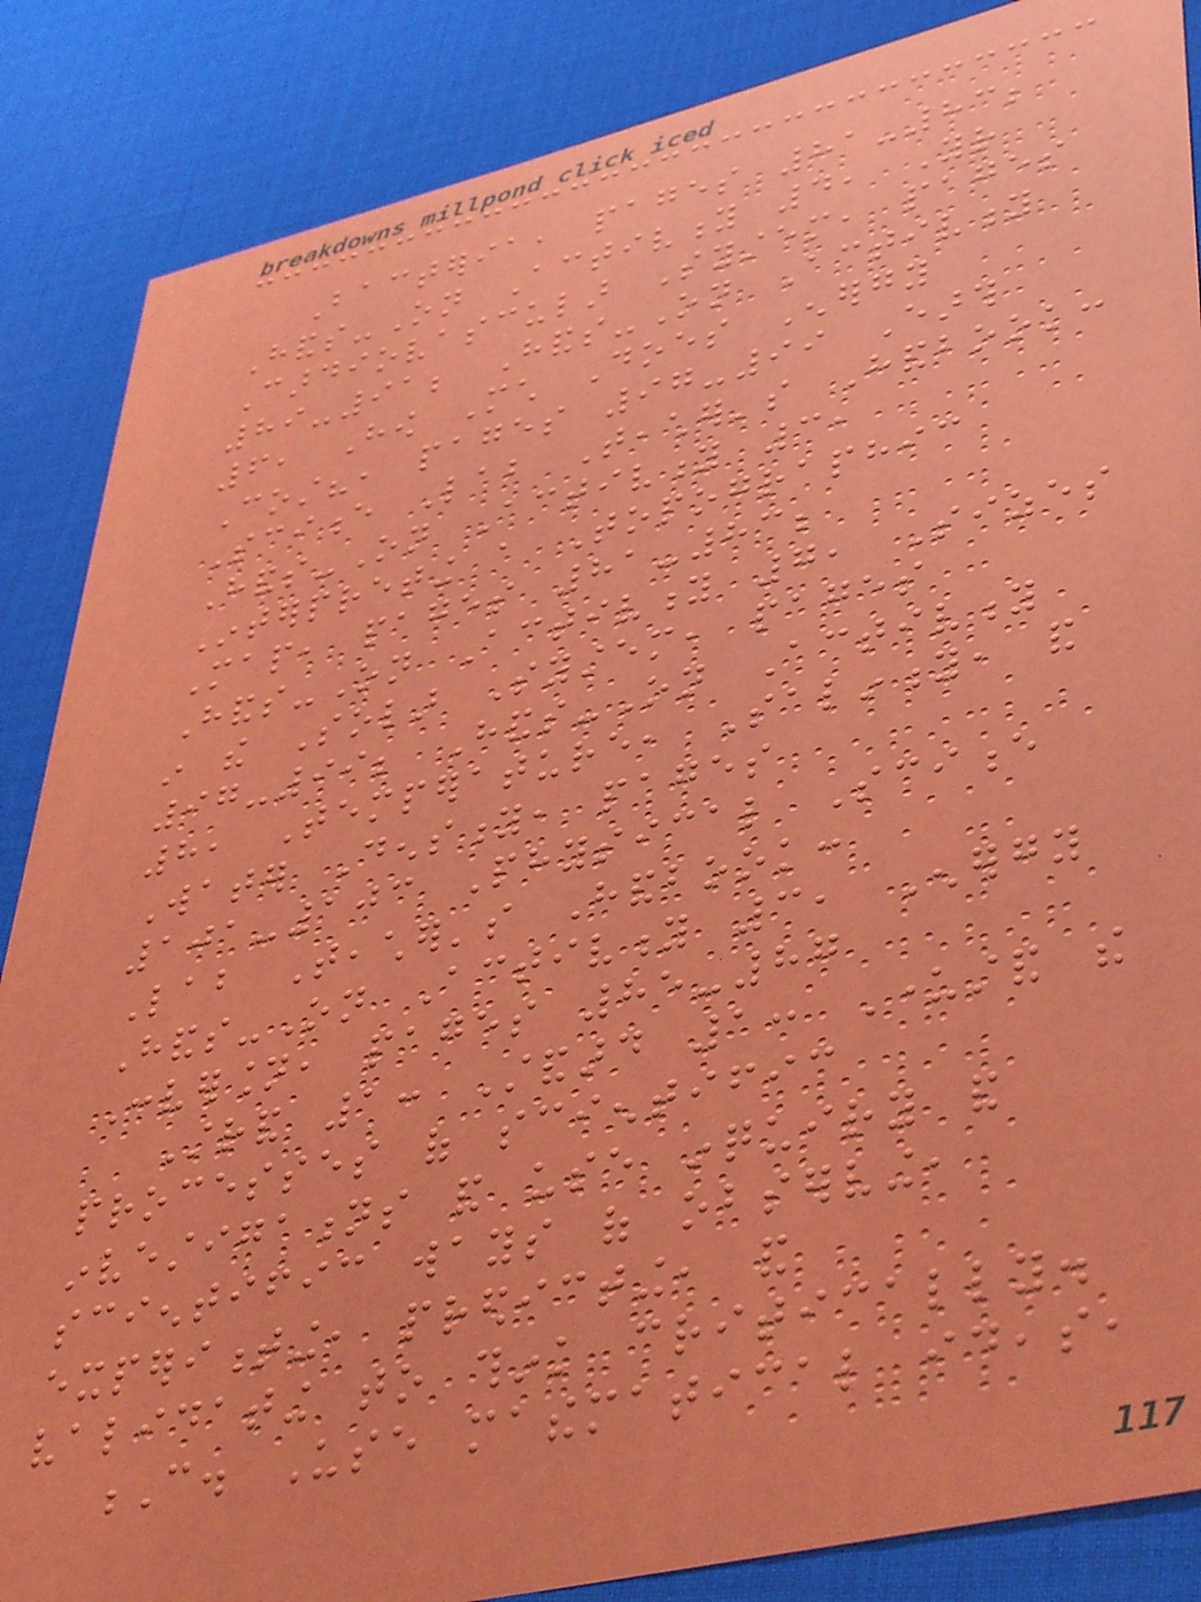Bacteria, pages 81-83;
Hands-On Activity 4, Your
Cardiovascular System, pages
89-91; Hands-On Activity
6, How Much Does Energy
Cost?, pages 97-99 Earth
Science Lab Teacher's Handbook:
Hands-On Activity 3,
Interpreting a Topographic
Map, pages 81-83;
Hands-On Activity 7, Sizes
in the Solar System, pages
97-99; Hands-On Activity
8, Temperature, Salinity, and
Water Density, pages
101-103 Physical Science
Lab Teacher's Handbook:
Hands-On Activity 3, Energy
Conversion, pages 85-87
Strand 1: Standard 1: Understand the
processes of scientific
investigations and use inquiry and
scientific ways of observing,
experimenting, predicting, and
validating to think critically.
C. Use mathematical ideas,
